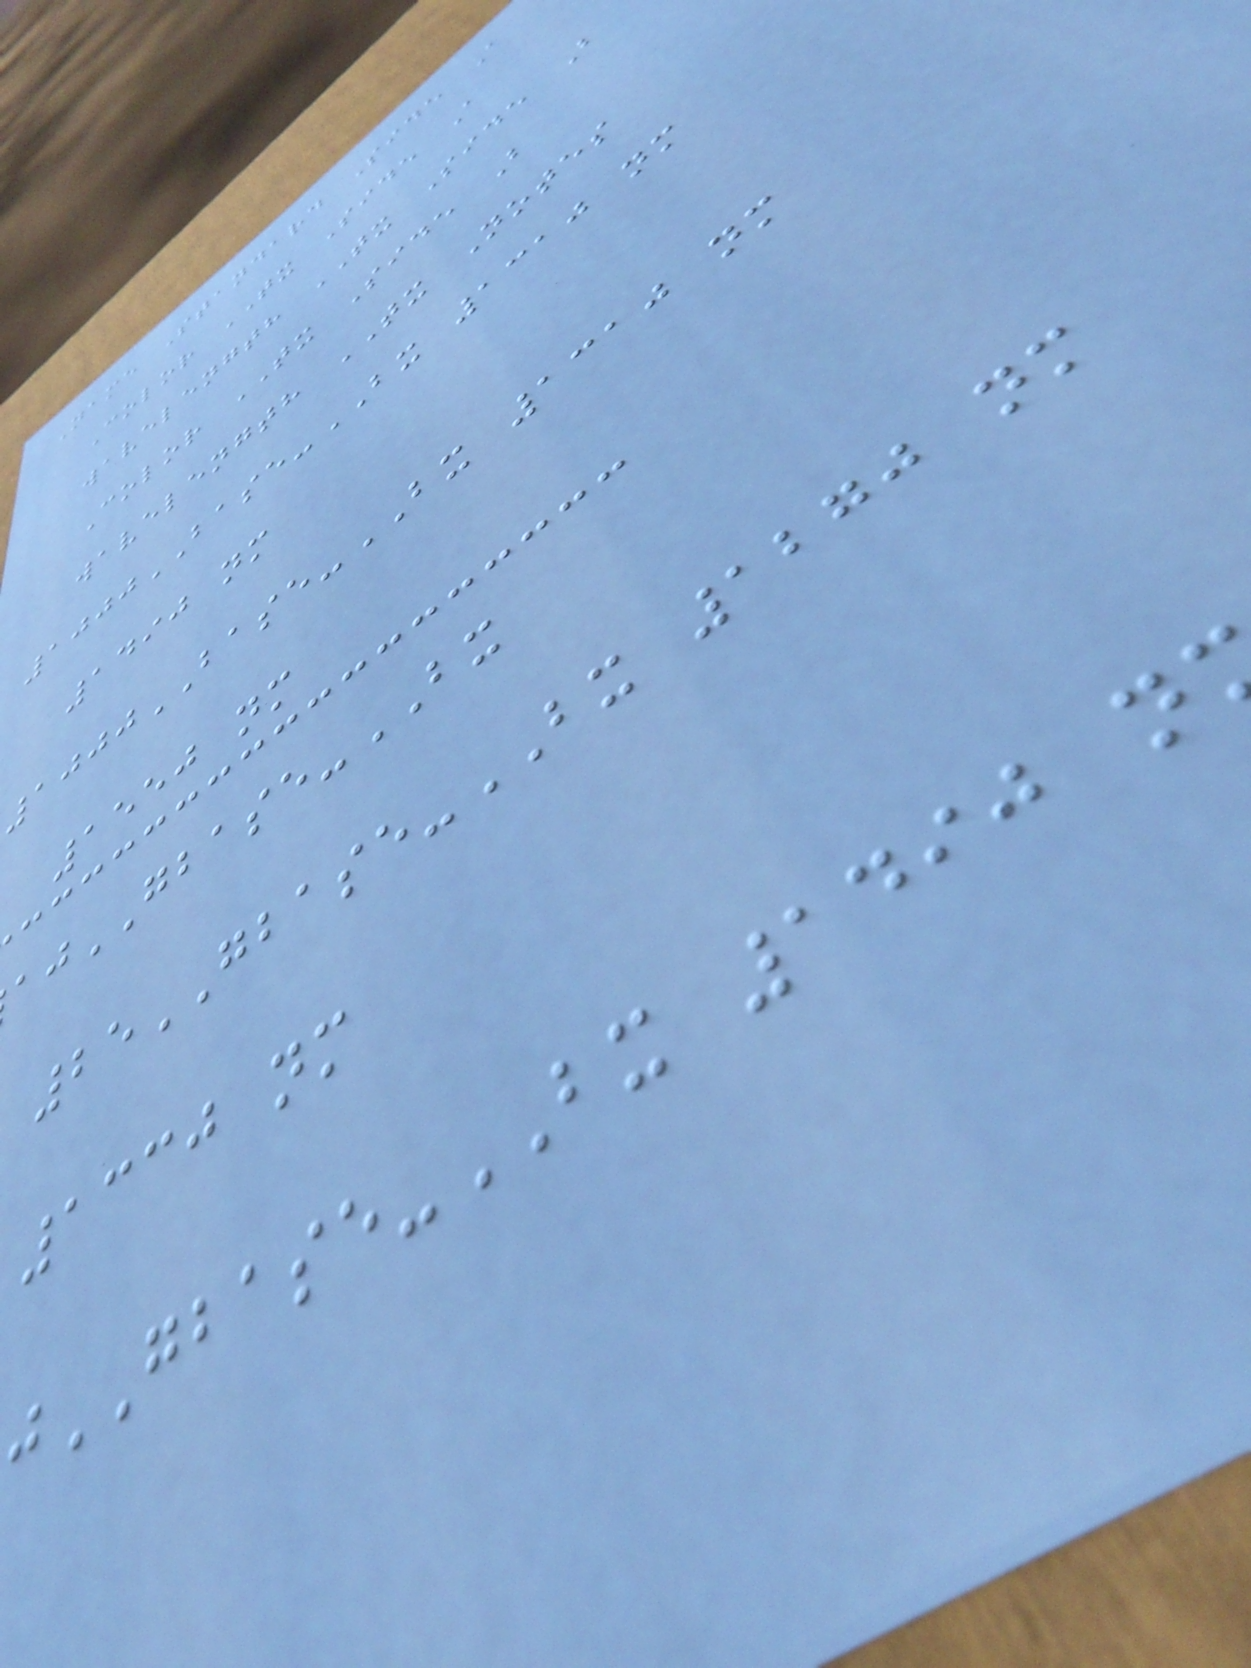Name Standard Side A
Color TX Side A
wavelength TX Side B
Color TX Side B
wavelength TX Notes
1000BASE-BX 1310 nm
1490 nm
1000BASE-BX 1310 nm
1550 nm
GBASE-BX
25GBASE-BX 1270 nm
1330 nm
GBASE-BX 1490 n
